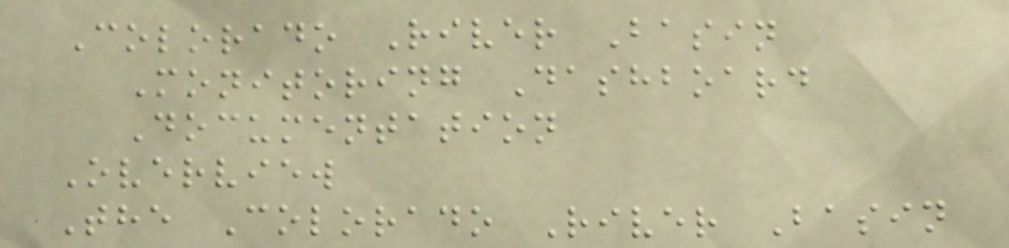Colorado River Basin
Monitoring Dashboard
Documentation
Overview
The Colorado River Basin
